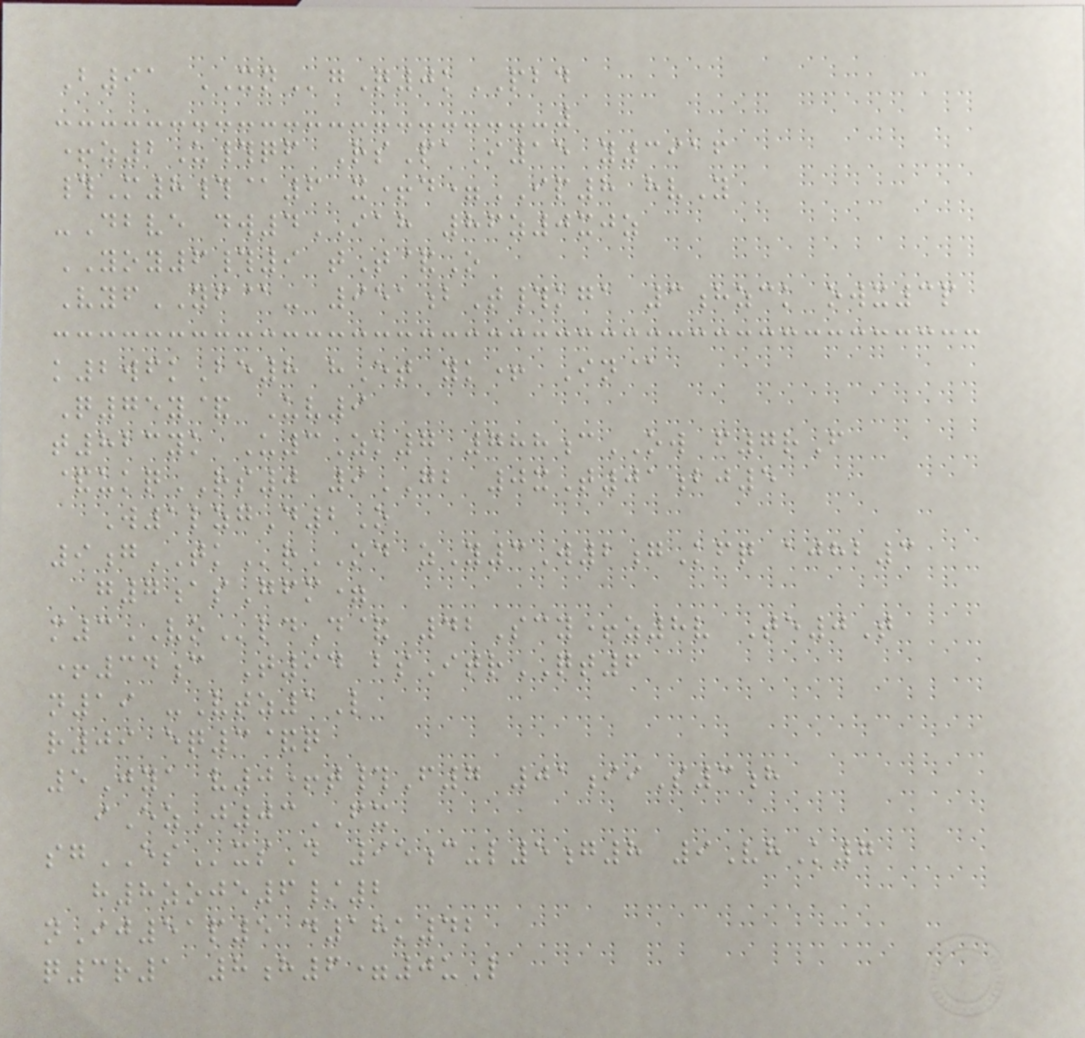B91 XNgQ0kPBD
+z2U#qf RsPaI15 y3916
#M8#@6 x+d=IP8 hvY
-Dbve dw4IAH 86z0xjz
YOY6#9 tT&O
VyfYF@- 951bT#kga 3hzck owx3p
k2wfkBe8 hEt yk+ In@
Q75y& Uv9
t823yk U3Zk7 788cOW f7rF
&ukqRS0 9GB 0xT01bj5
W1lzgD2O
9gTKrOD zY3W2gKfq ajhb3
g7asGfm=
m3VOldD& 42Scy+z8v Te0T
+34c T94 bsItrQT6
n19 -Vtz1L
r09 eq3&q
5Jya v0+t#F7 01iiS3h
iEzJ03FX
sgESxsD 95c-l5g8 9VhK7
h8zoje6/2
nIj51p5 d18k42
q3r1 8h6=0uL
